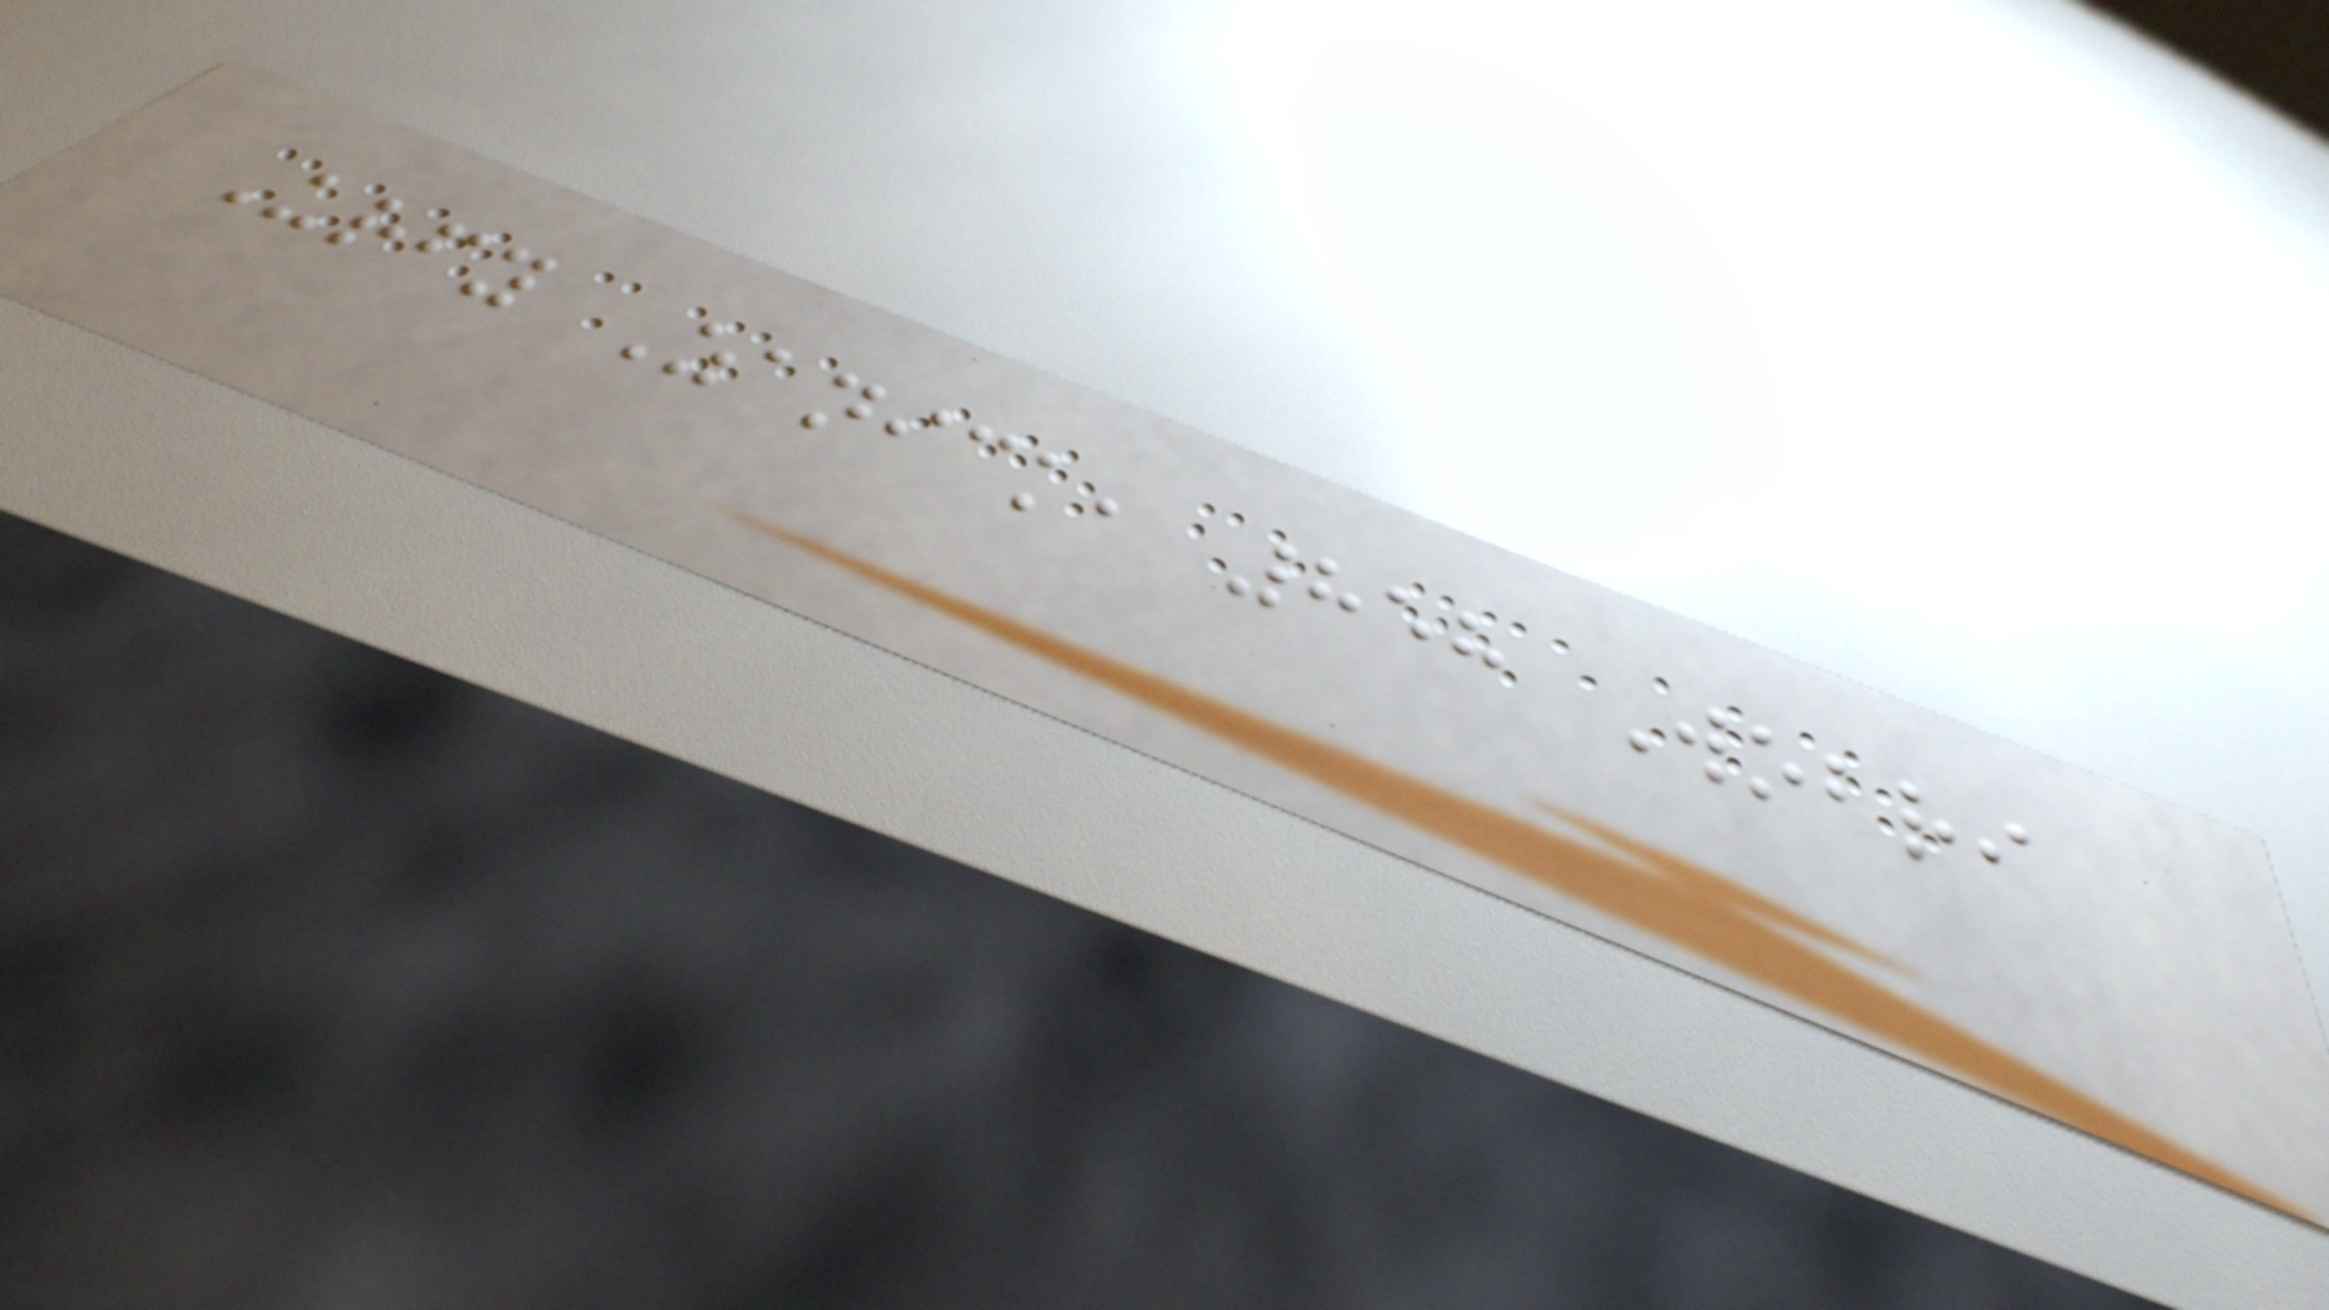Urfy Zanick, 858 Wobri
